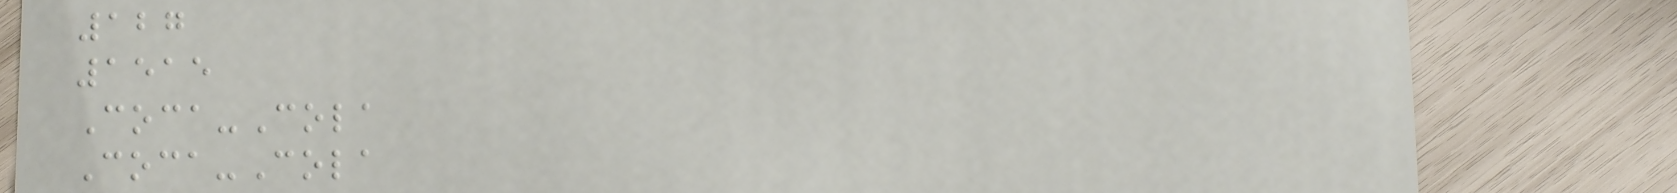127
1515
Coca-Cola
Coca-Cola
